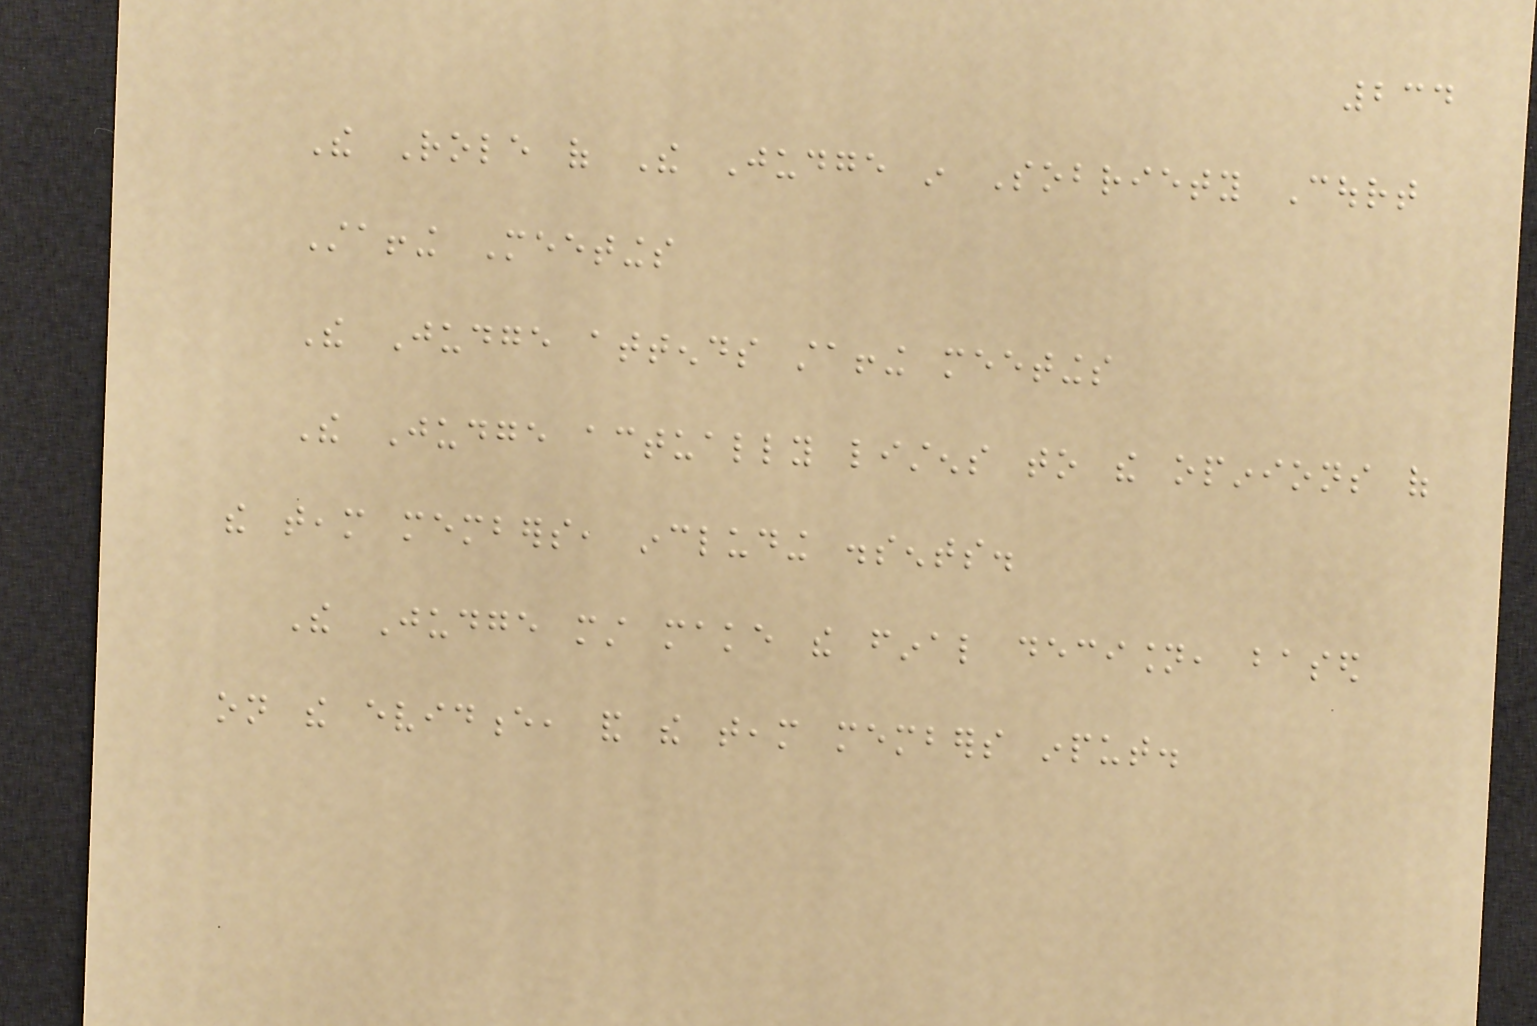234
The Role of The Judge in Sobriety Court
Staffing Meetings
The Judge attends staffing meetings
The Judge actually listens to the opinions of
the team members, including dissents.
The Judge must make the final decision, based
on the evidence, and the team members input.
